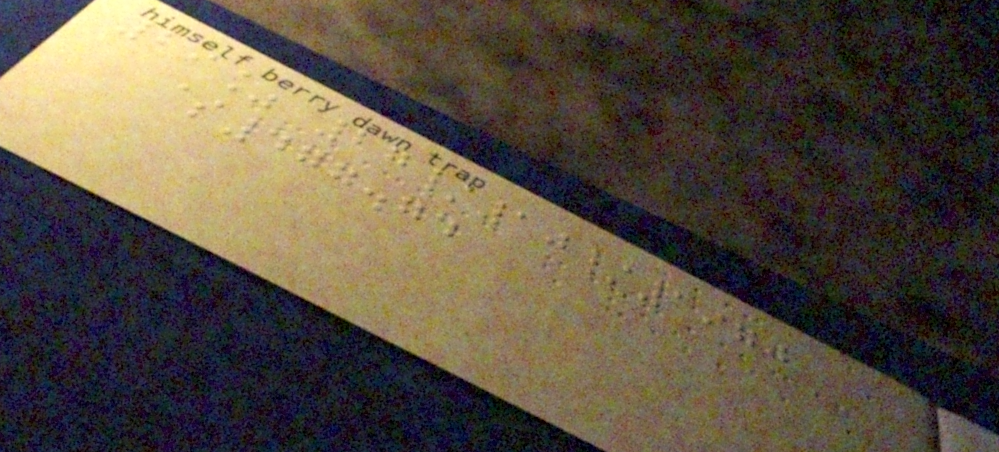29% 27/10/1970
$477.74
